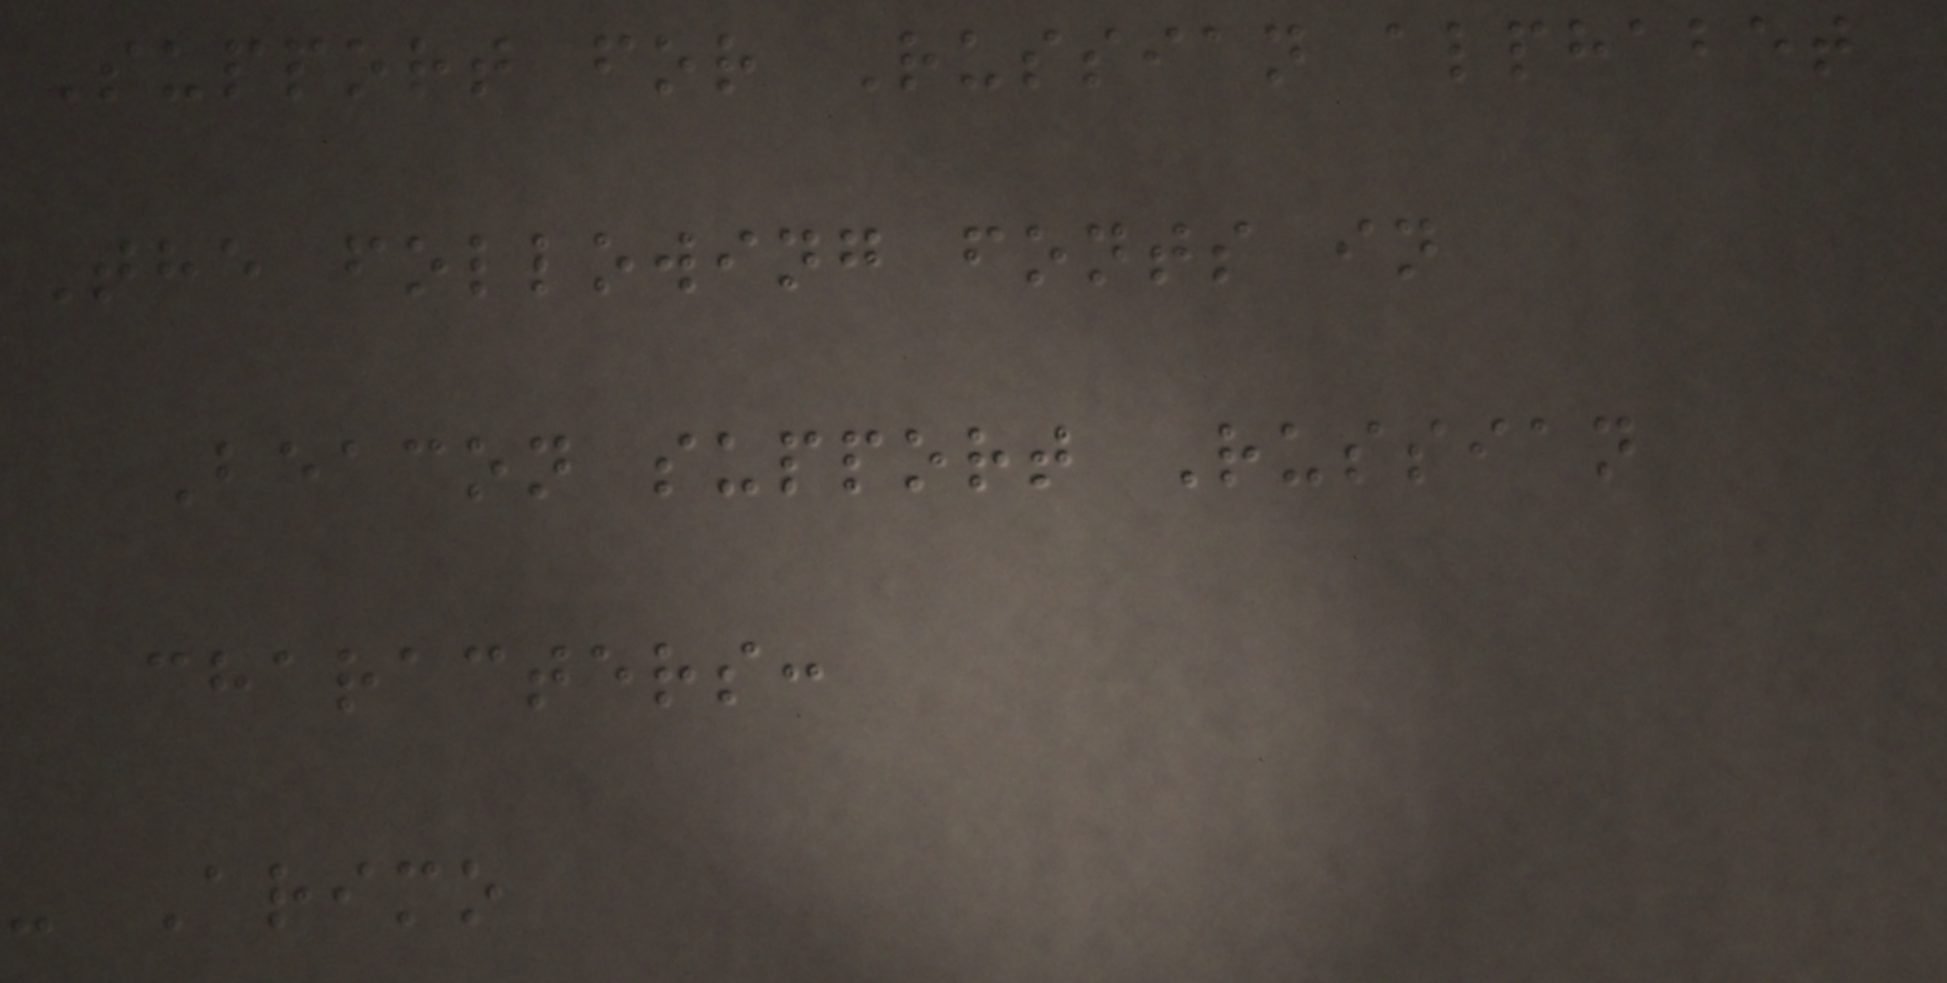Support for Russian alphabet
The following fonts in
Beacon support Russian
characters:
- Arimo
